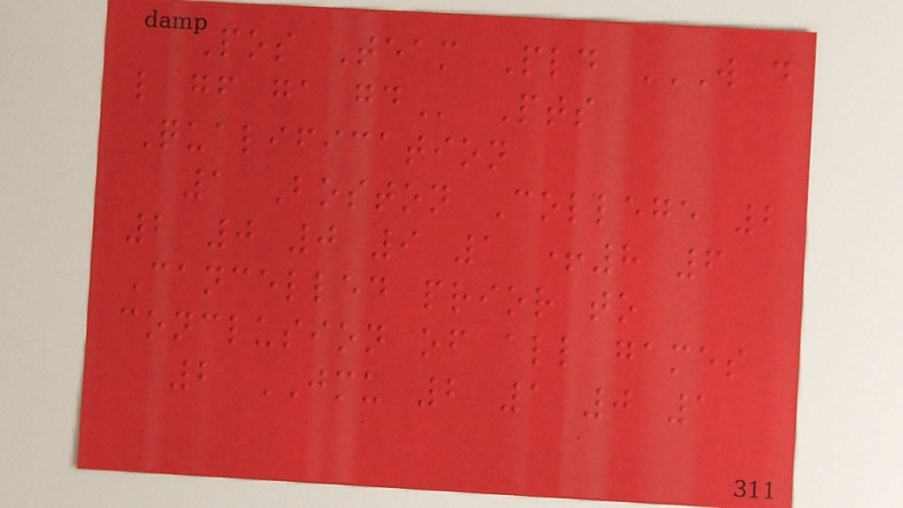Pos Team Pld W D
L GF GA GD Pts
Qualification
1 Boston College 2
2 0 0 9 1 +8 6
Cancelled prior to
conclusion of all games
2 JMU 2 1 0 1
